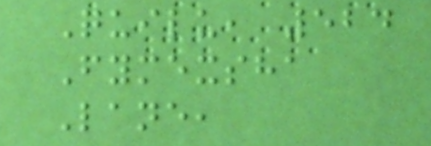Quilu, 524
Fymexsha
Lane,
